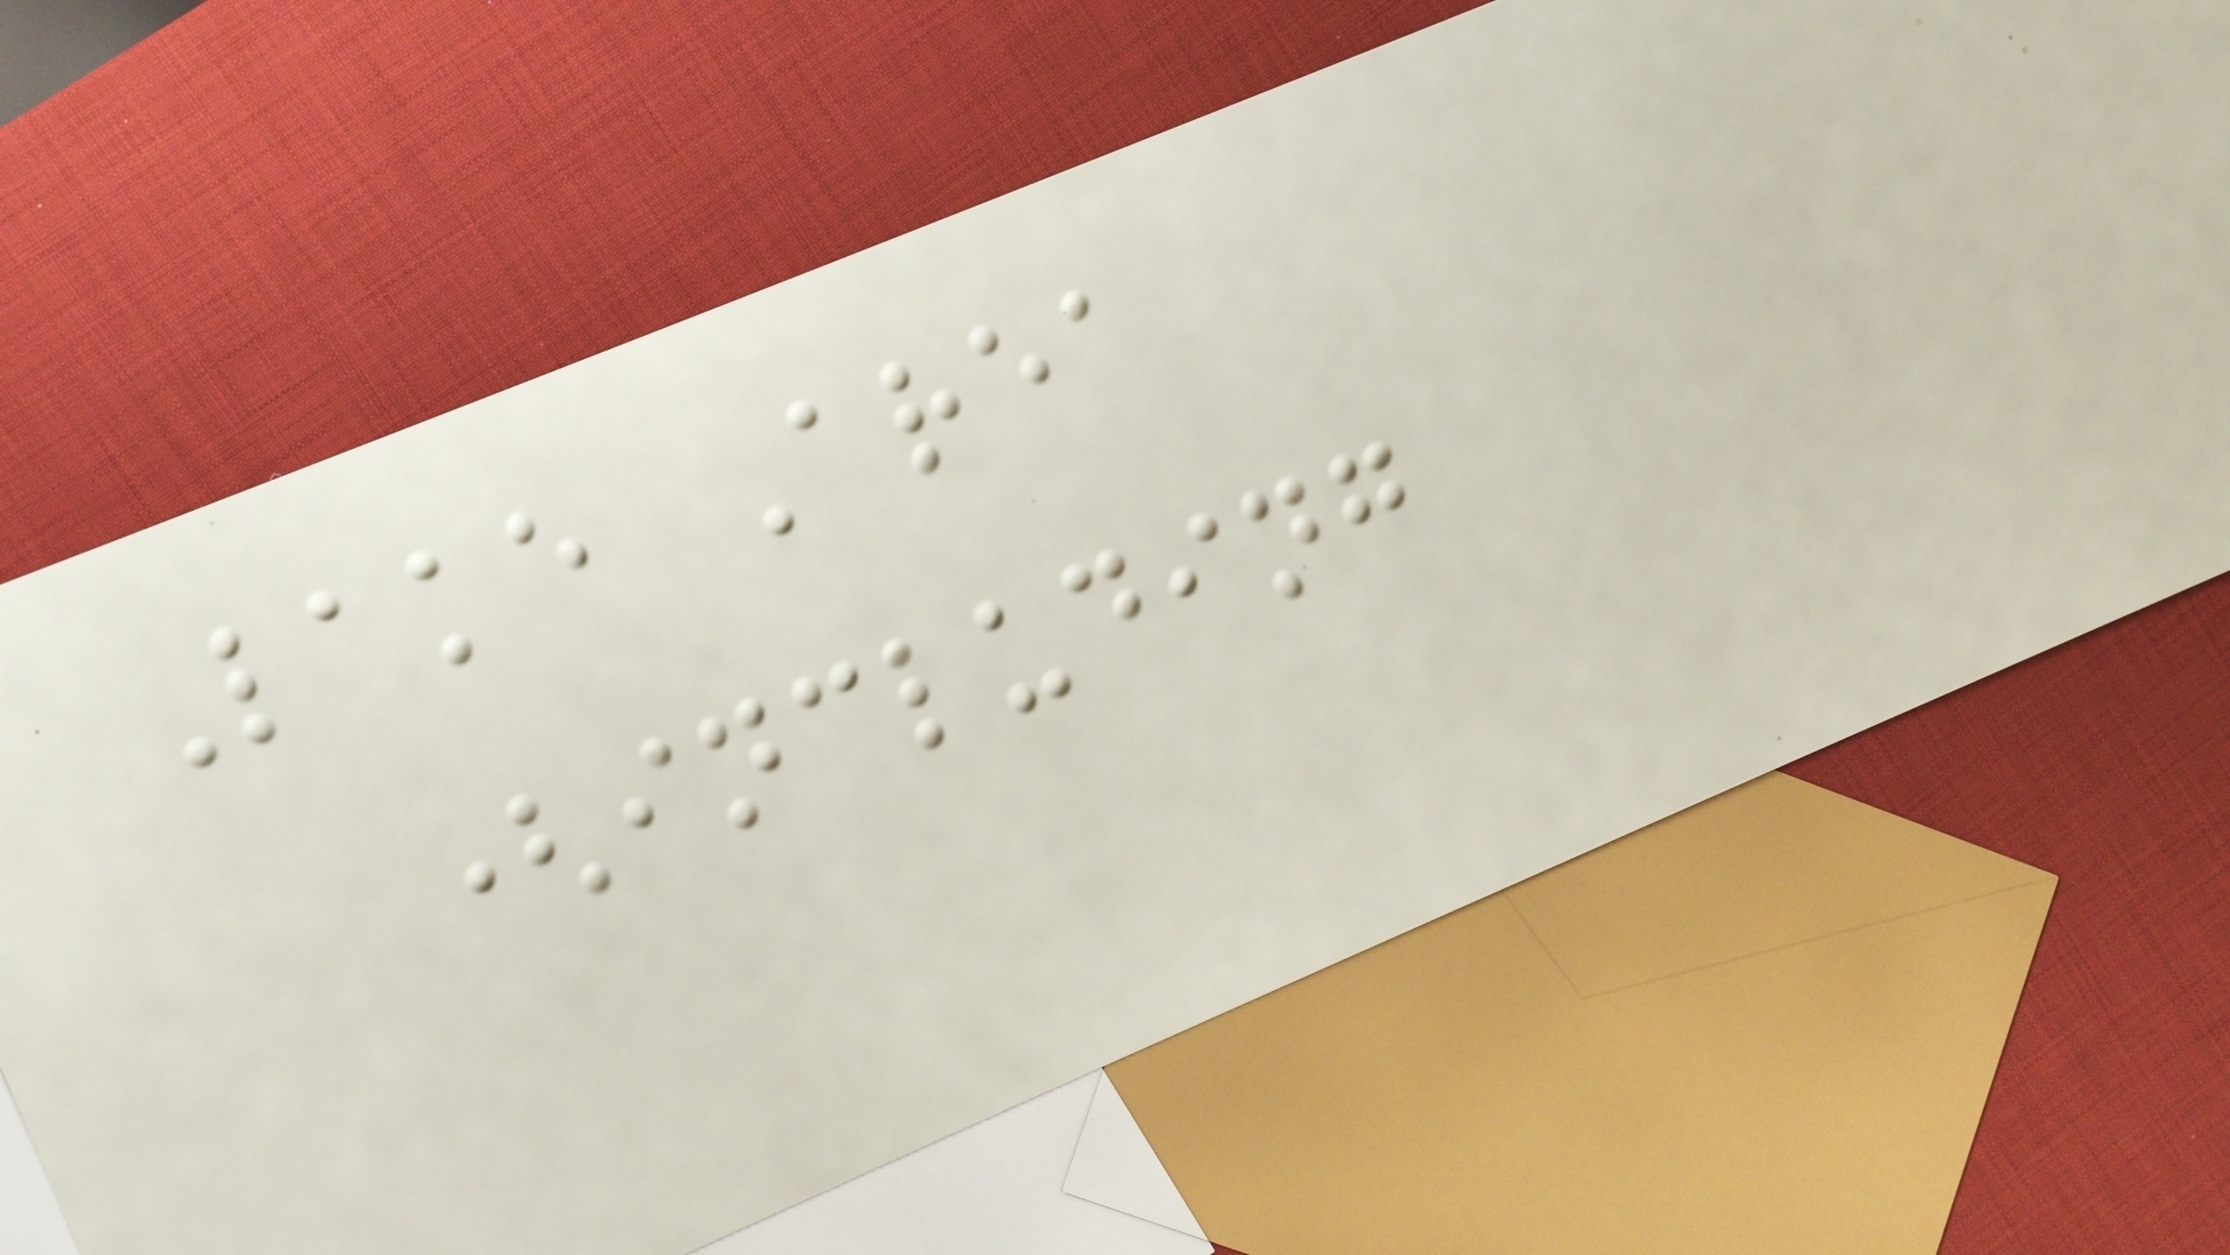Lake Area
(including
